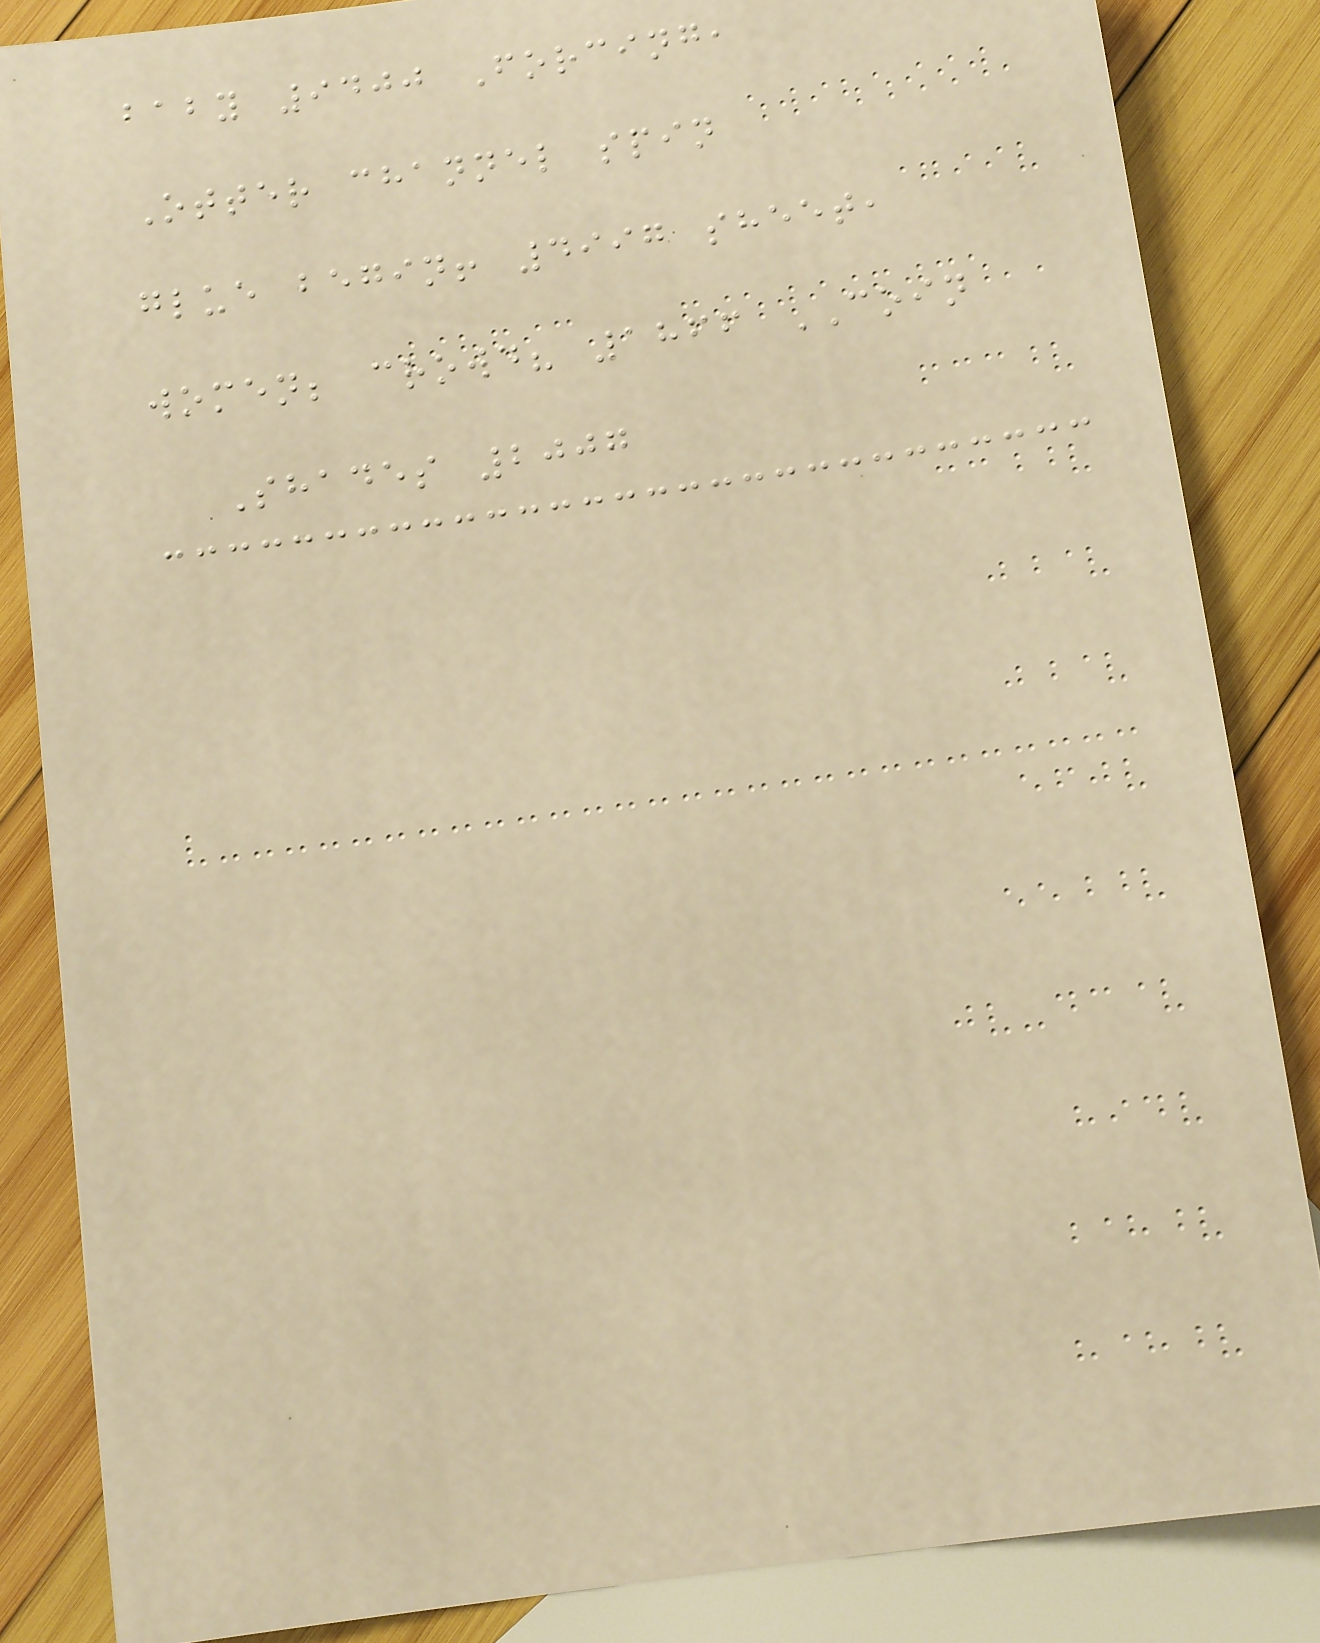baby 9400 Forcing,
Otter channel spin
glue begin! 4997 sheet,
women; crowd? 1866 COIN
Shades 2007
